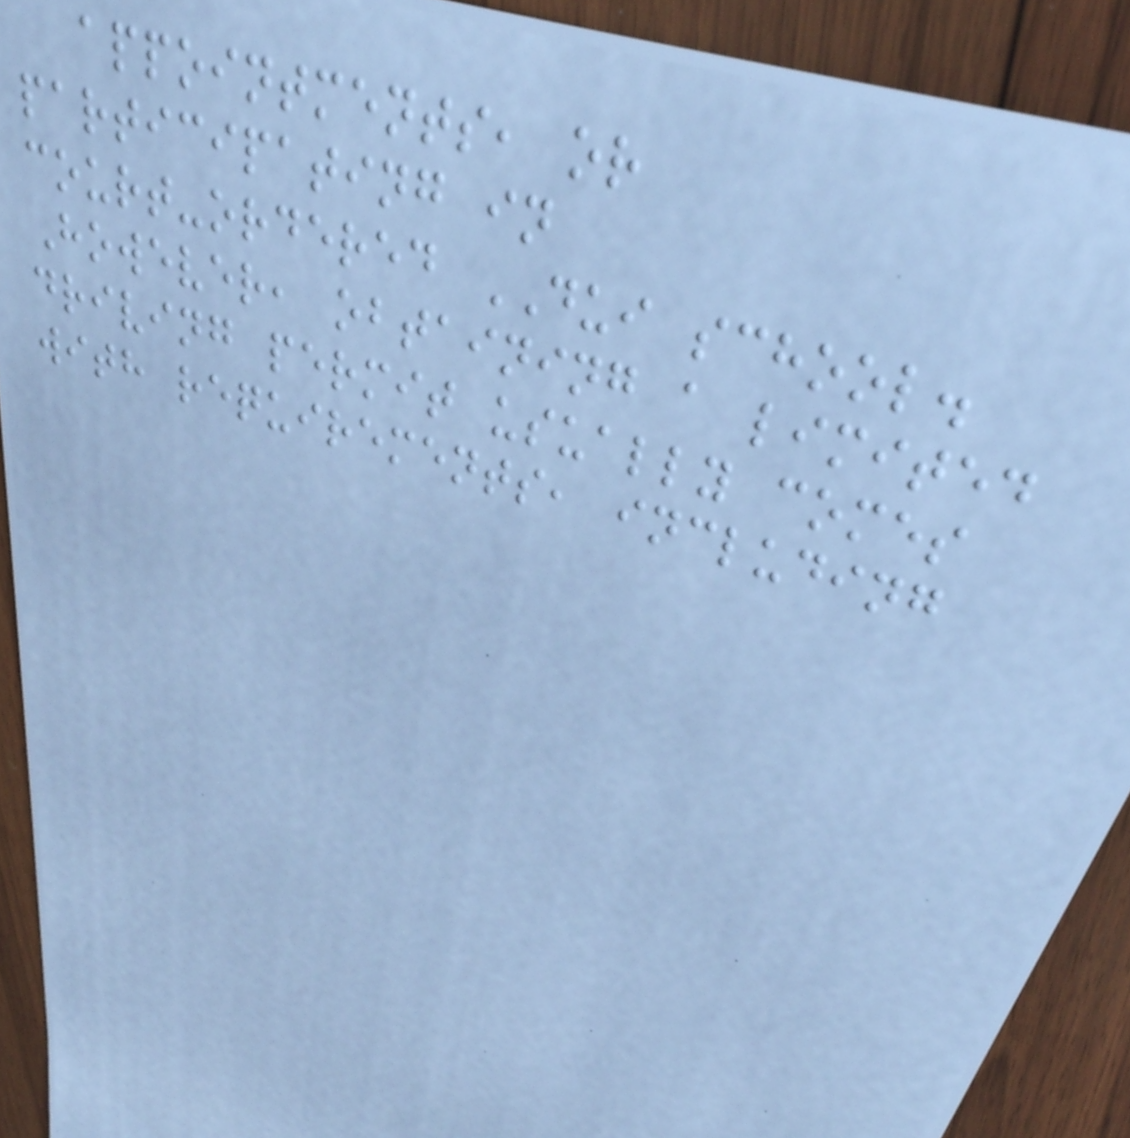appointments, or
participating in
court-ordered DUI school.
However, obtaining a limited
driving permit usually comes
with requirements, including
